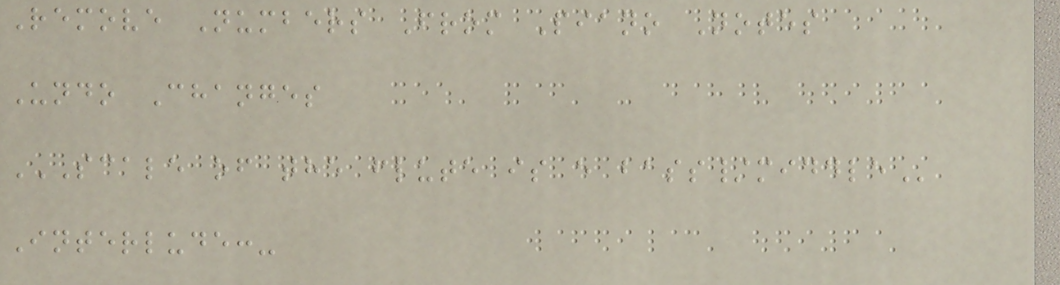Remove Numbers From Piano Notes
Undo Changes
SCALE OF THE FLUTE IS E BASS/MIDDLE
Interlude:-
